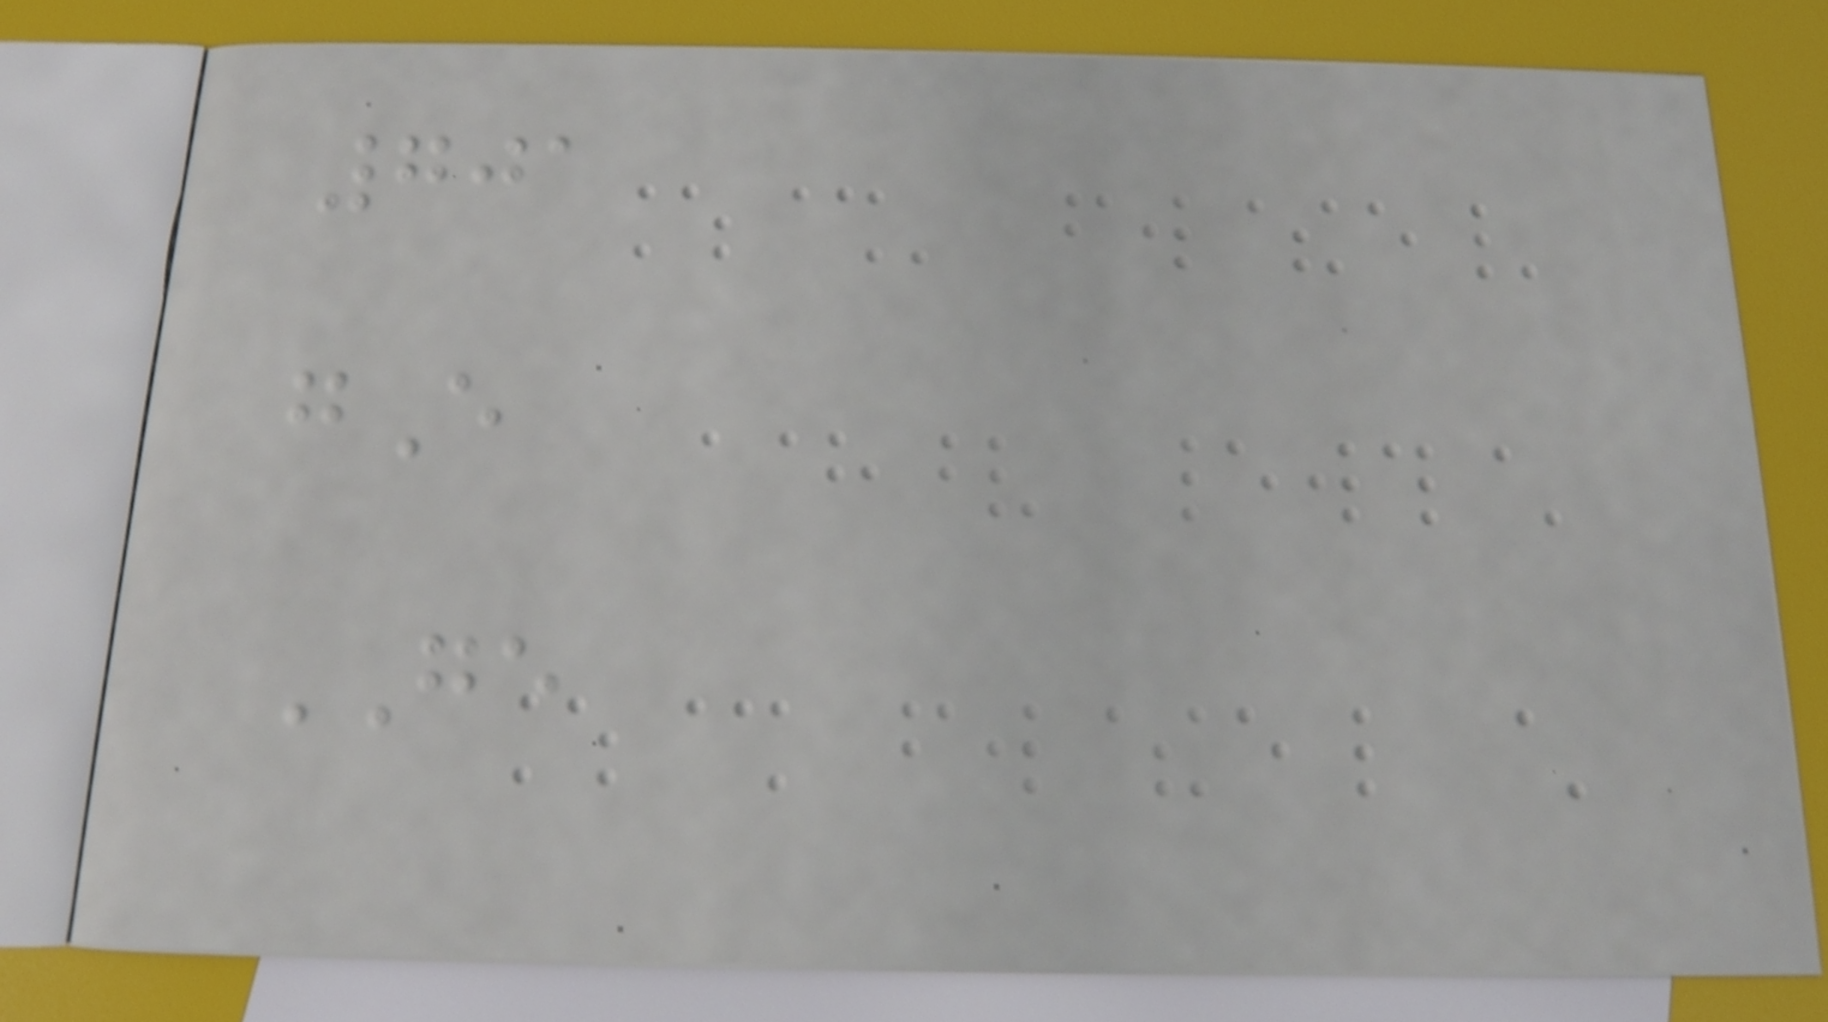701
gE
GE
